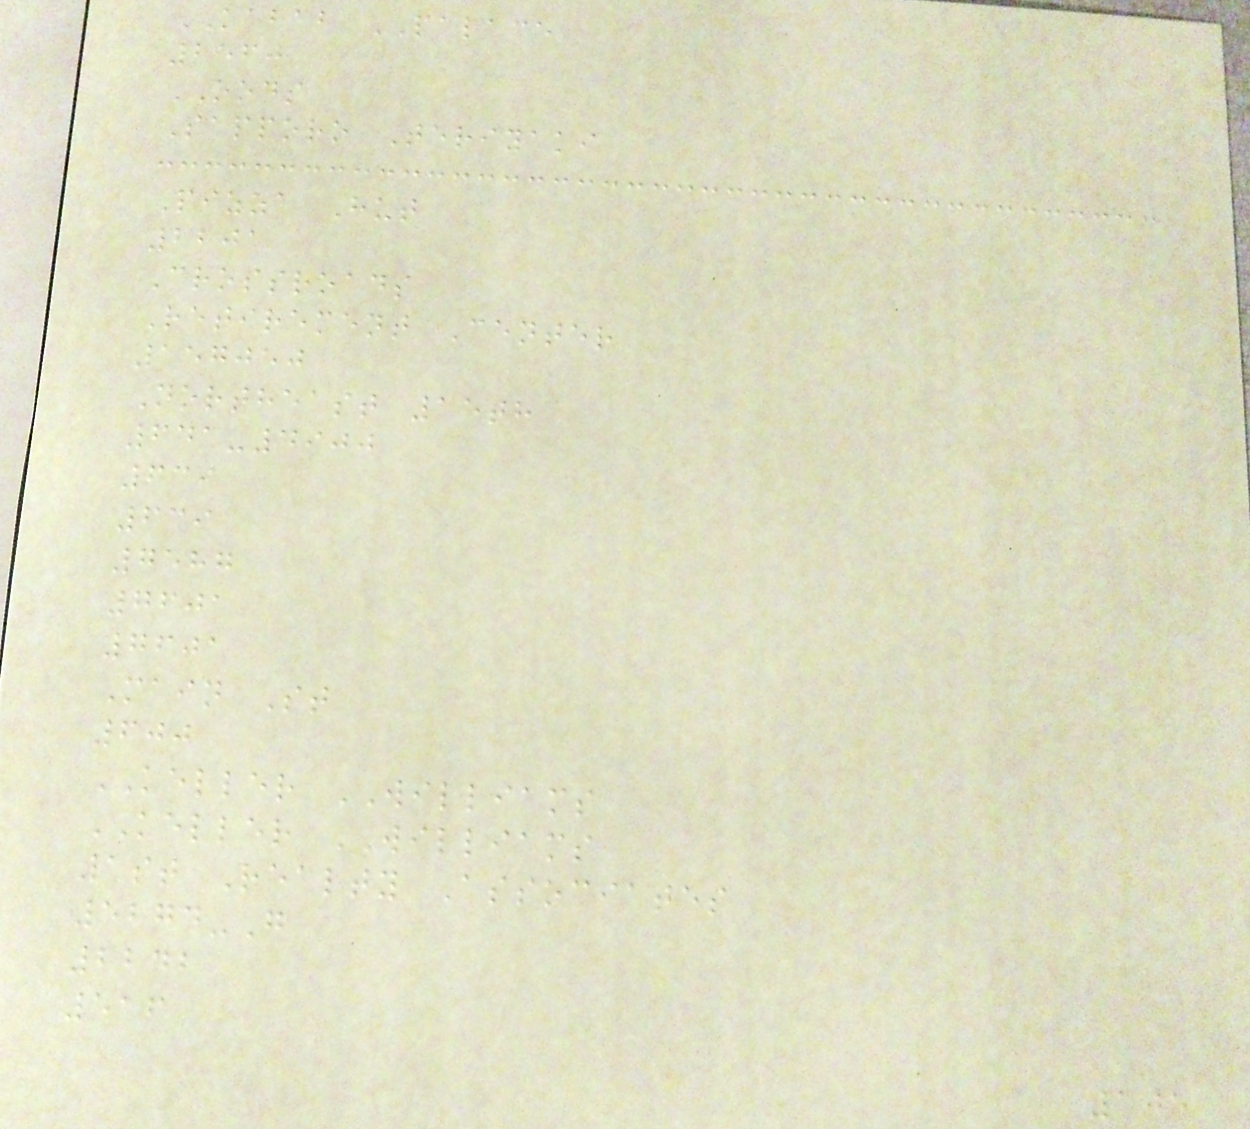KABAB PALACE
2560
OODS
Sapporo Teriyaki
Pizza Hut
2201
Crossroads
Retirement Center
157050
Northeast 15th
641-4900
639
639
7587
7601
7601
Main St
600
KELLER WILLIAMS
KELLER WILLIAMS
1st Realty Associates
5274-G
2242
516
105
